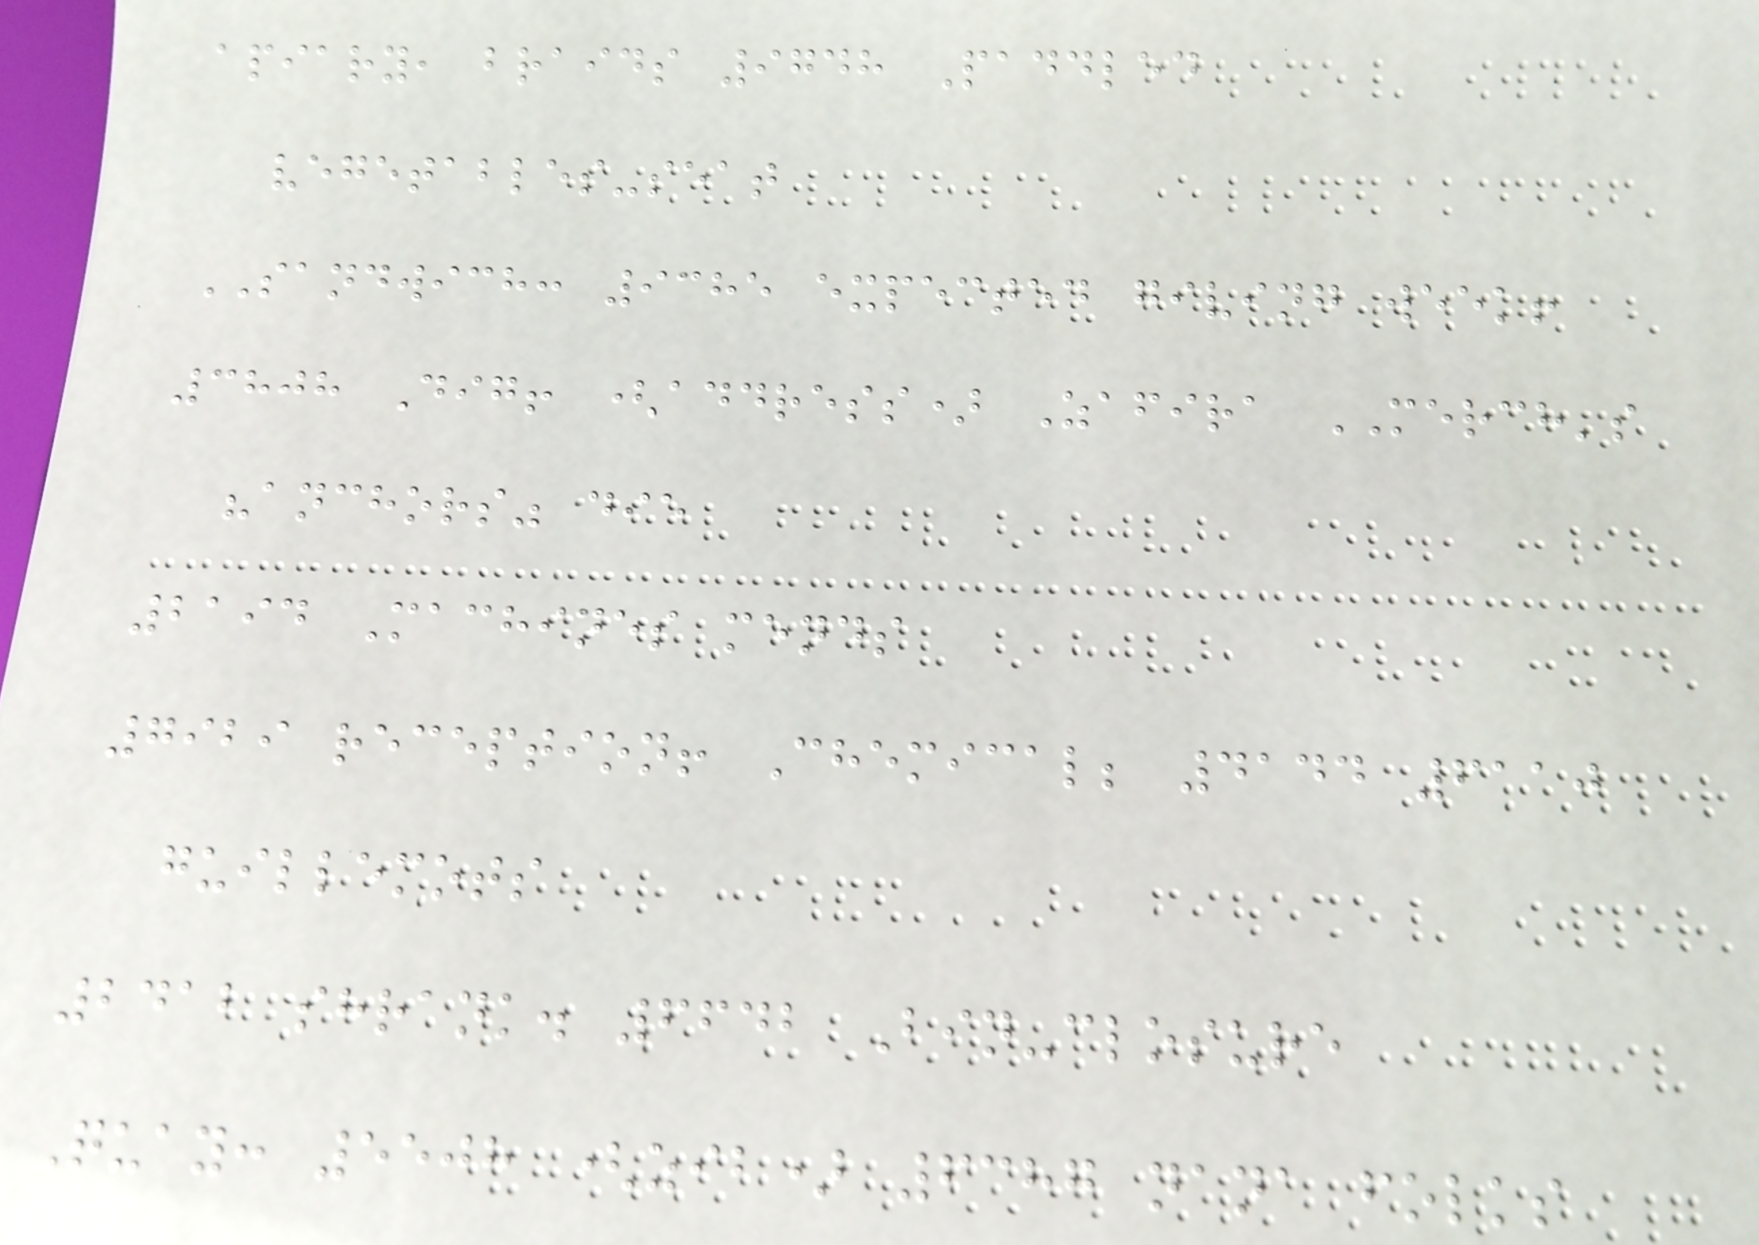apiary, braids 9748 Paddled
vegetables-seat
SANDWICH: 9385 expected giving week!
3808 Dig! (address) Zafira MERCH's
"anchors" die
2194 Machines mends
7929 reception! Chemical; 4144 6110
guillemots
2412 shrank. 6642 Bin-closure
Quay: 5508 (zib) 6387 nana folks
